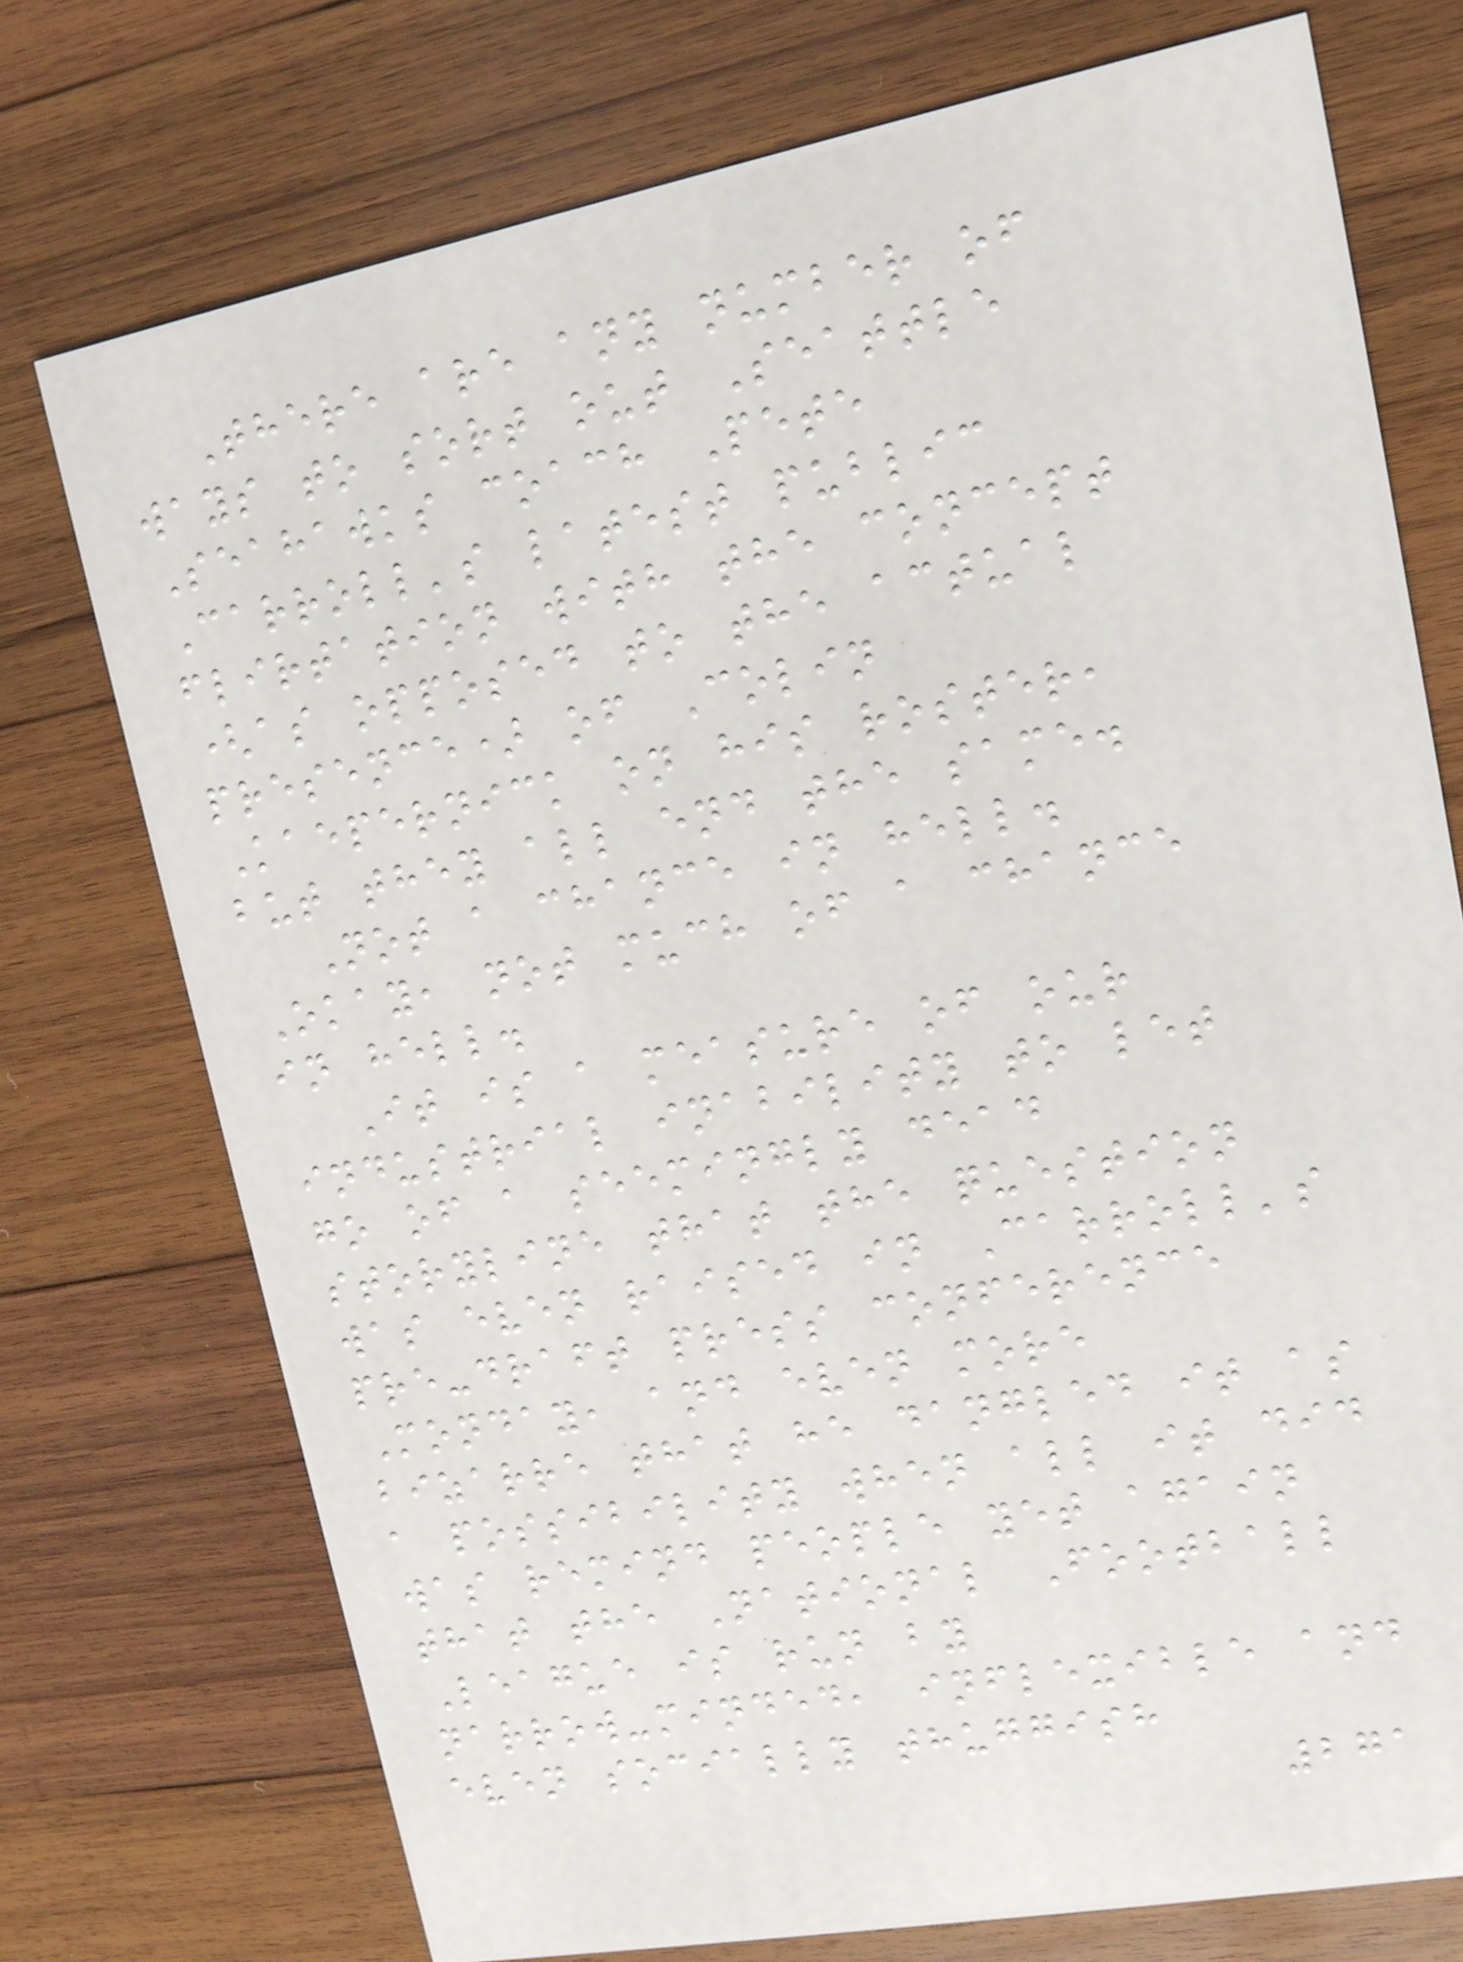There are any number of
ways to sort out Seattle
Seahawks coach Pete
Carroll's latest public
flirtation with the concept
(as opposed to the actual
presence) of Colin
Kaepernick on his roster,
but they all end the same.
Not a chance in hell.
Okay, not much of a chance
in hell.
It is a measure of our
industrial inability to let
go of a seemingly dead
storyline that the question
was even raised in Carroll's
pre-draft press conference
Monday, and even more
bizarre that he dangled it as
a possibility when all it did
was remind people yet again
that the National Football
League is run by
narrow-minded, inflexible and
even socially thuggish
271
